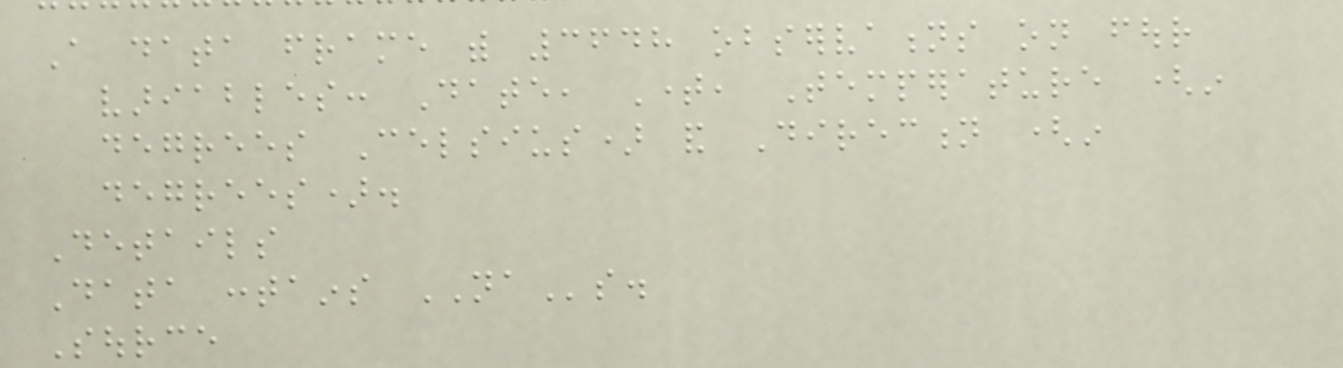A data frame with 3648 observations on four
variables: Date, Time, Temperature (in
degrees Celsius) and Direction (in
degrees).
Details
Data contains NAs.
Source
